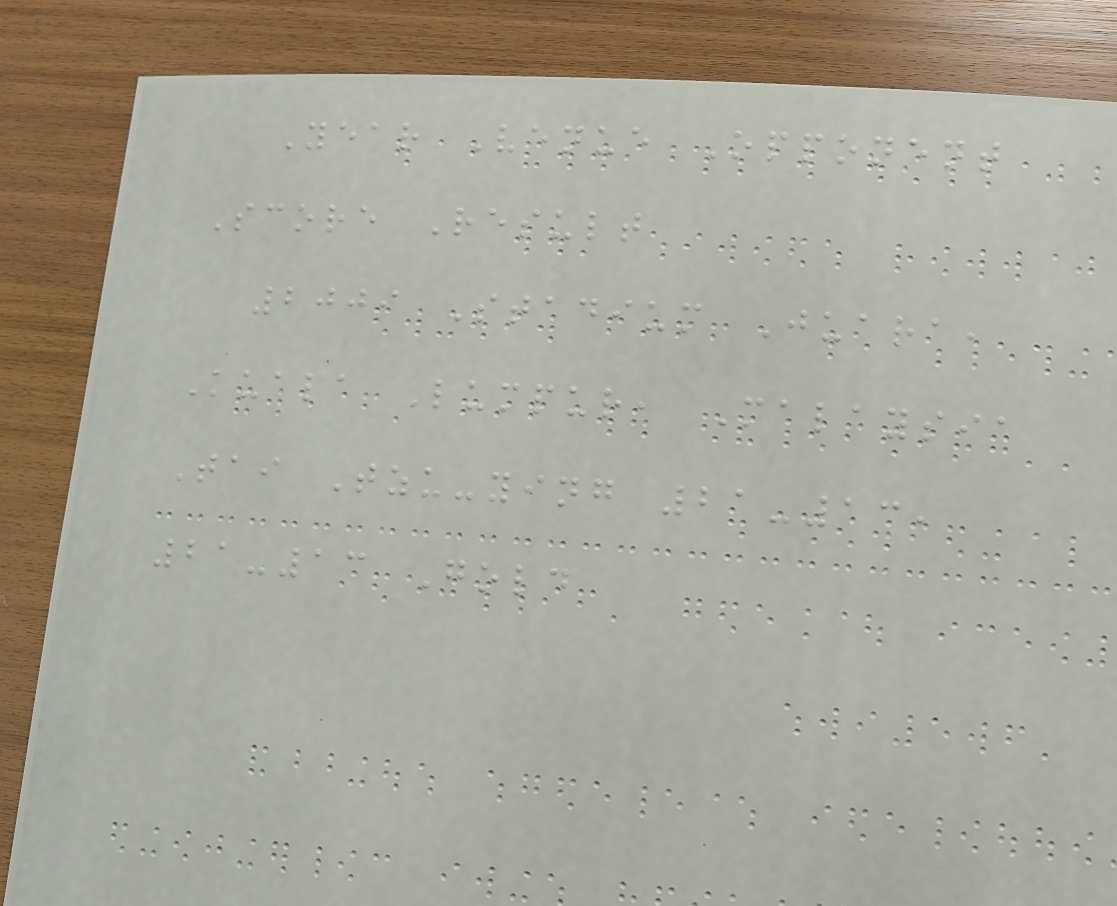Year Venue Opponent
Score Result
2009 Stadium Juara,
Kuala Lumpur, Malaysia
Tai Tzu-ying 21-13,
21-13 Gold
